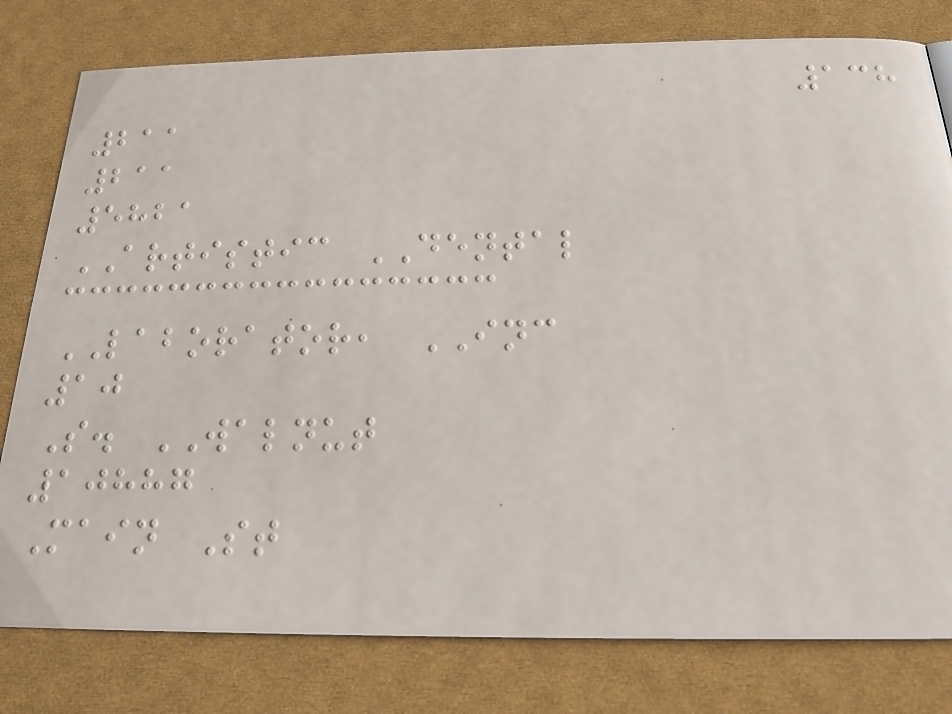138
211
211
5821
ARTISTIC DENTAL
LABORATOR, INC
10
S. WALNUT
10887
Main St
